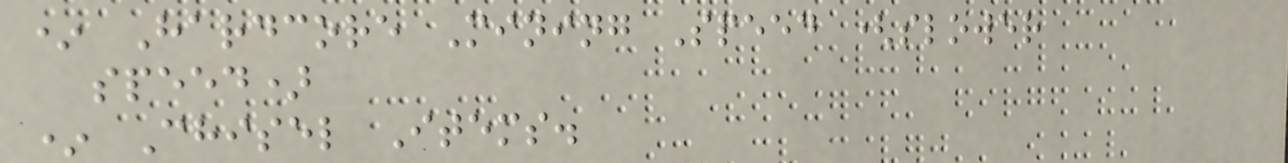* Hardcore Mining Speed (slower
speed)
* Chisel Items.
